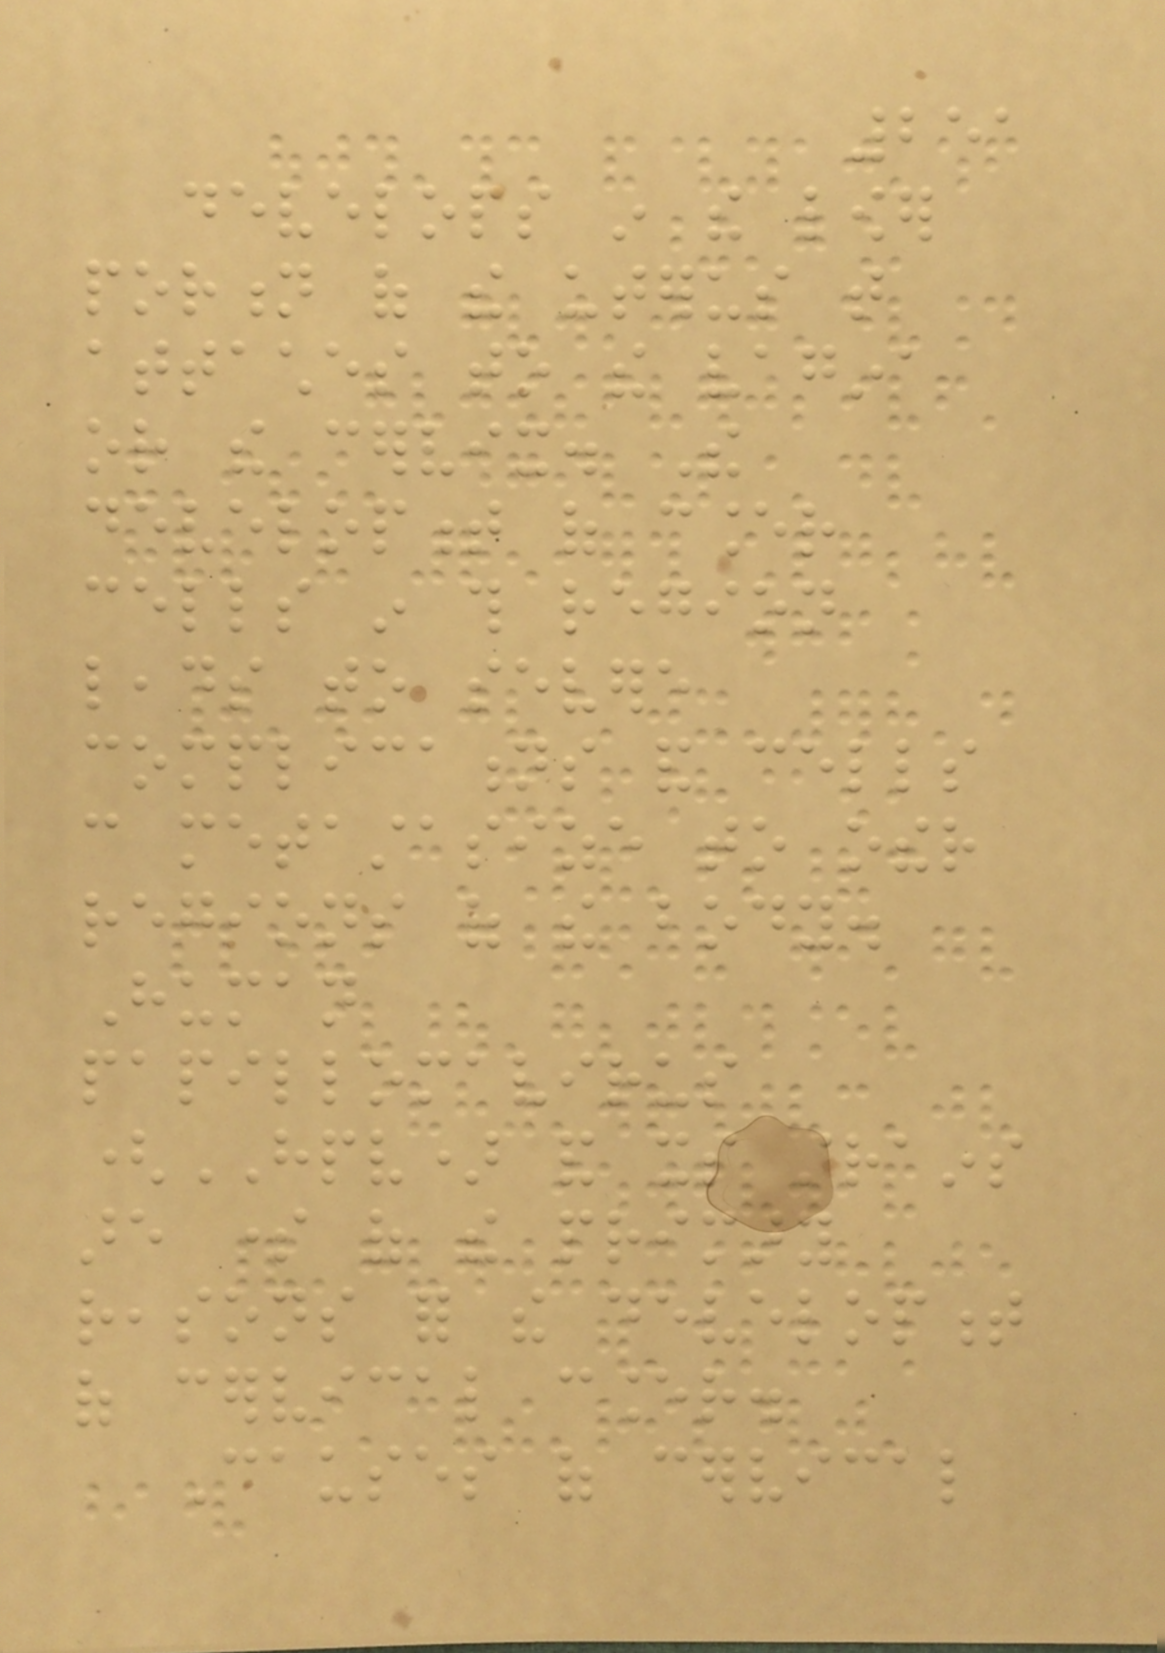251
develops in the lower
portion of the uterus that
attaches to the vagina
or the cervix. The
development of cancer
cells in this region
leads to severe
complications and cells
can metastasize to other
regions of the body.
Human
papillomavirus
(HPV) and its strains
are some of the primary
reasons for the development
of cervical cancer.
Causes of cervical
